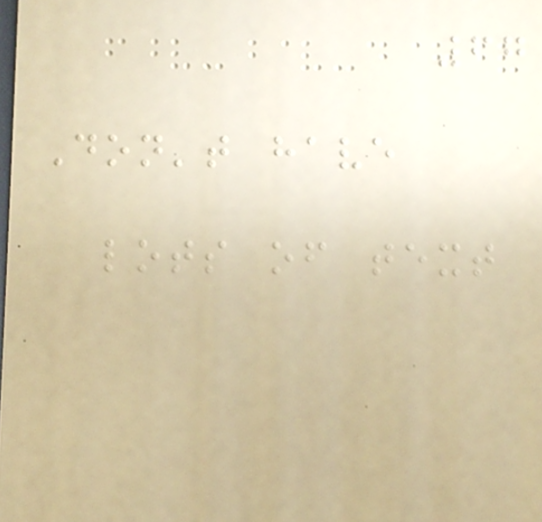67
Don't have
lots of text
